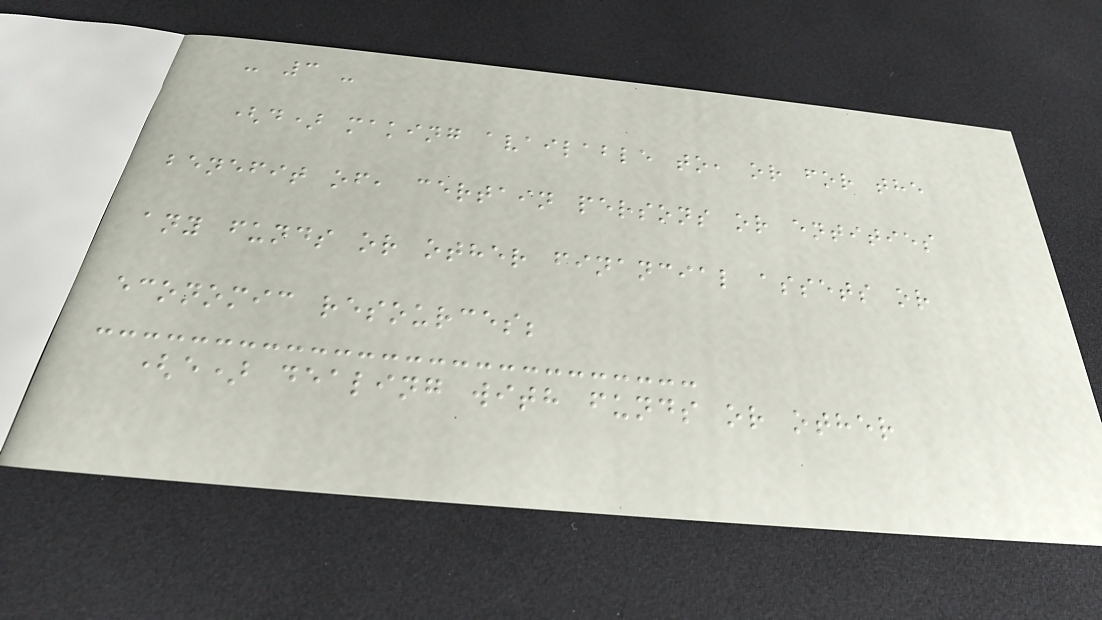- 3 -
(d) making available to, or for the
benefit of, certain persons or entities
any funds or other financial assets or
economic resources;
(e) dealing with funds or other
